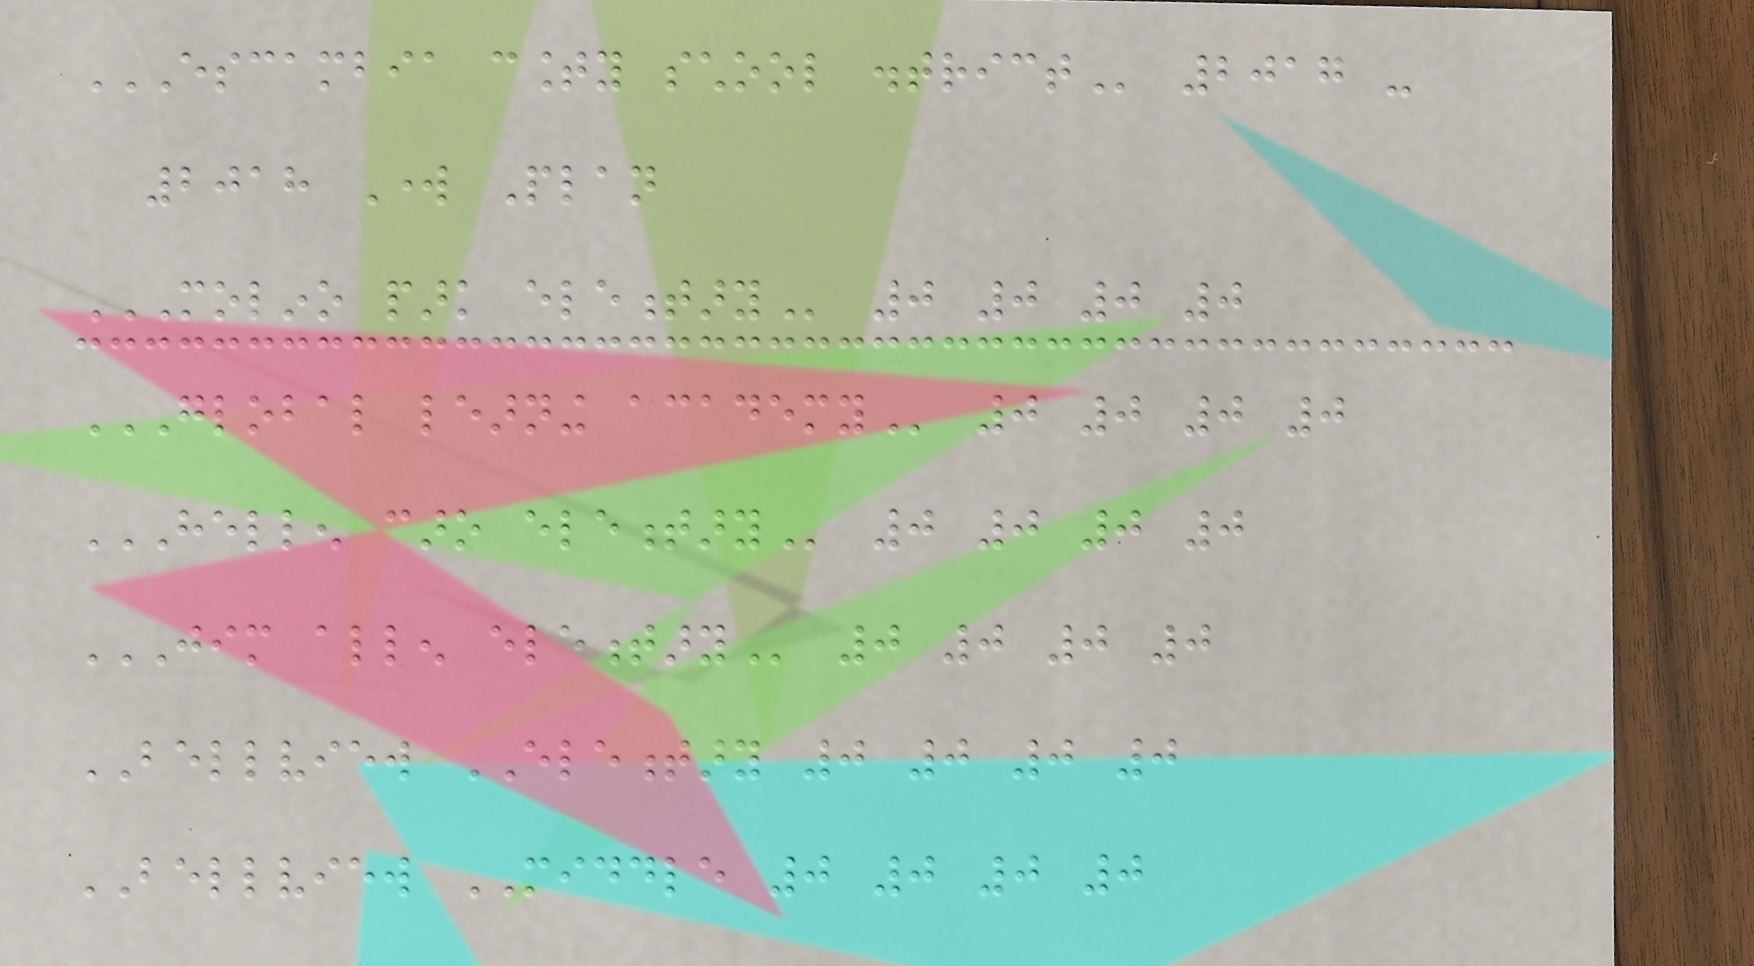ESCAMBIA COUNTY SCHOOL DISTRICT 2017 -
2018 Work Plan
MOLINO PARK ELEMENTARY 0 0 0 0
GLOBAL LEARNING ACADEMY 0 0 0 0
HELLEN CARO ELEMENTARY 0 0 0 0
JIM ALLEN ELEMENTARY 0 0 0 0
BELLVIEW ELEMENTARY 0 0 0 0
BELLVIEW MIDDLE 0 0 0 0
